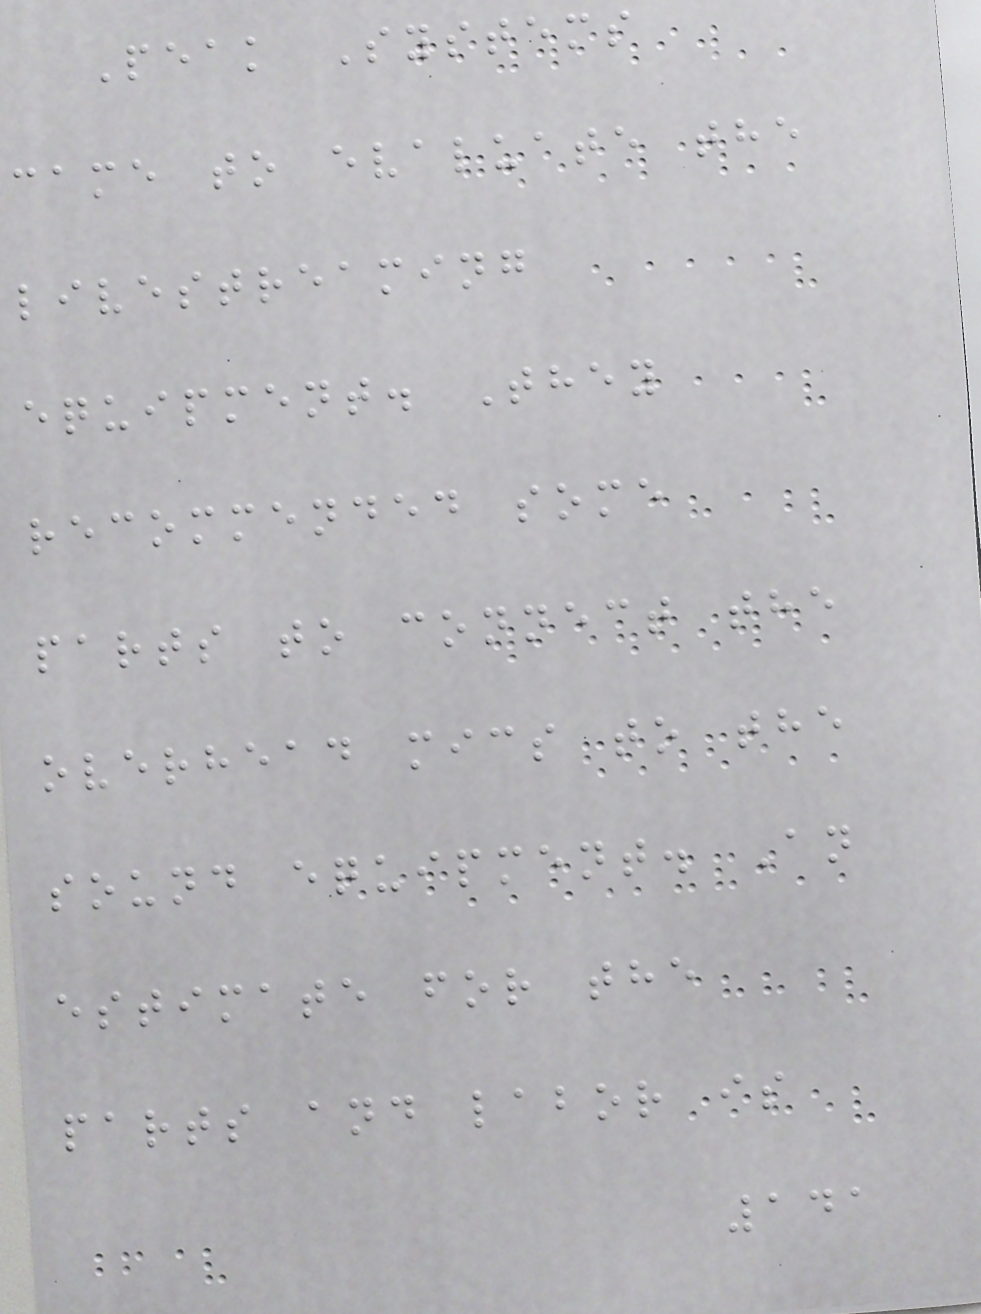Peak Systems
came to evaluate the
livestreaming
equipment. They
recommended some
parts to connect the
overhead mics to the
sound equipment. An
estimate for the
parts and labor is
141
